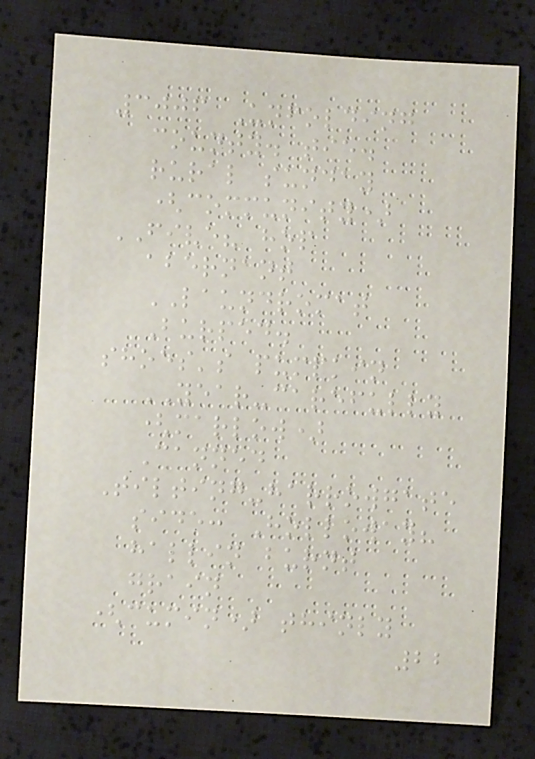3006 Unfolding
county. tie.
rural sunday
(community)
FIVE? hop
abernant
LAUNDROMAT
Burped.
shoes's pumpkin
YEAR-carefully
(marlow)
Canned
Tilting-harrowgate
side: Holloway?
hallin burnt
grain
(cumin) thinly
22
